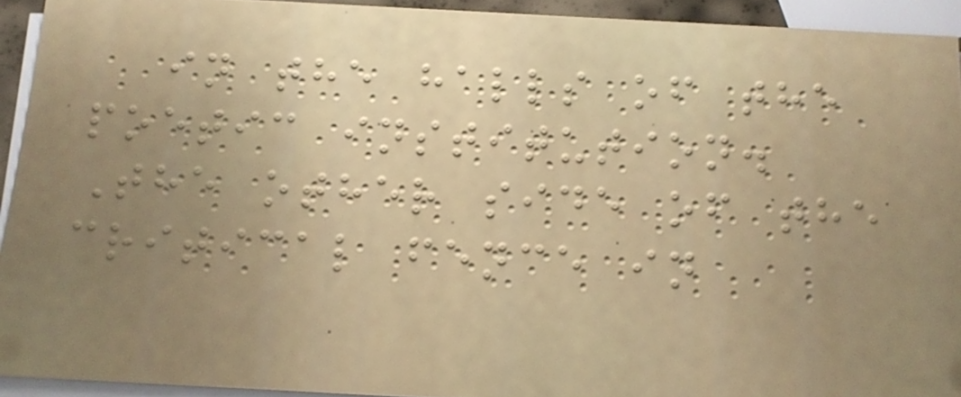in the halls of the
poetic institution.
The other side of the
critical fence in
